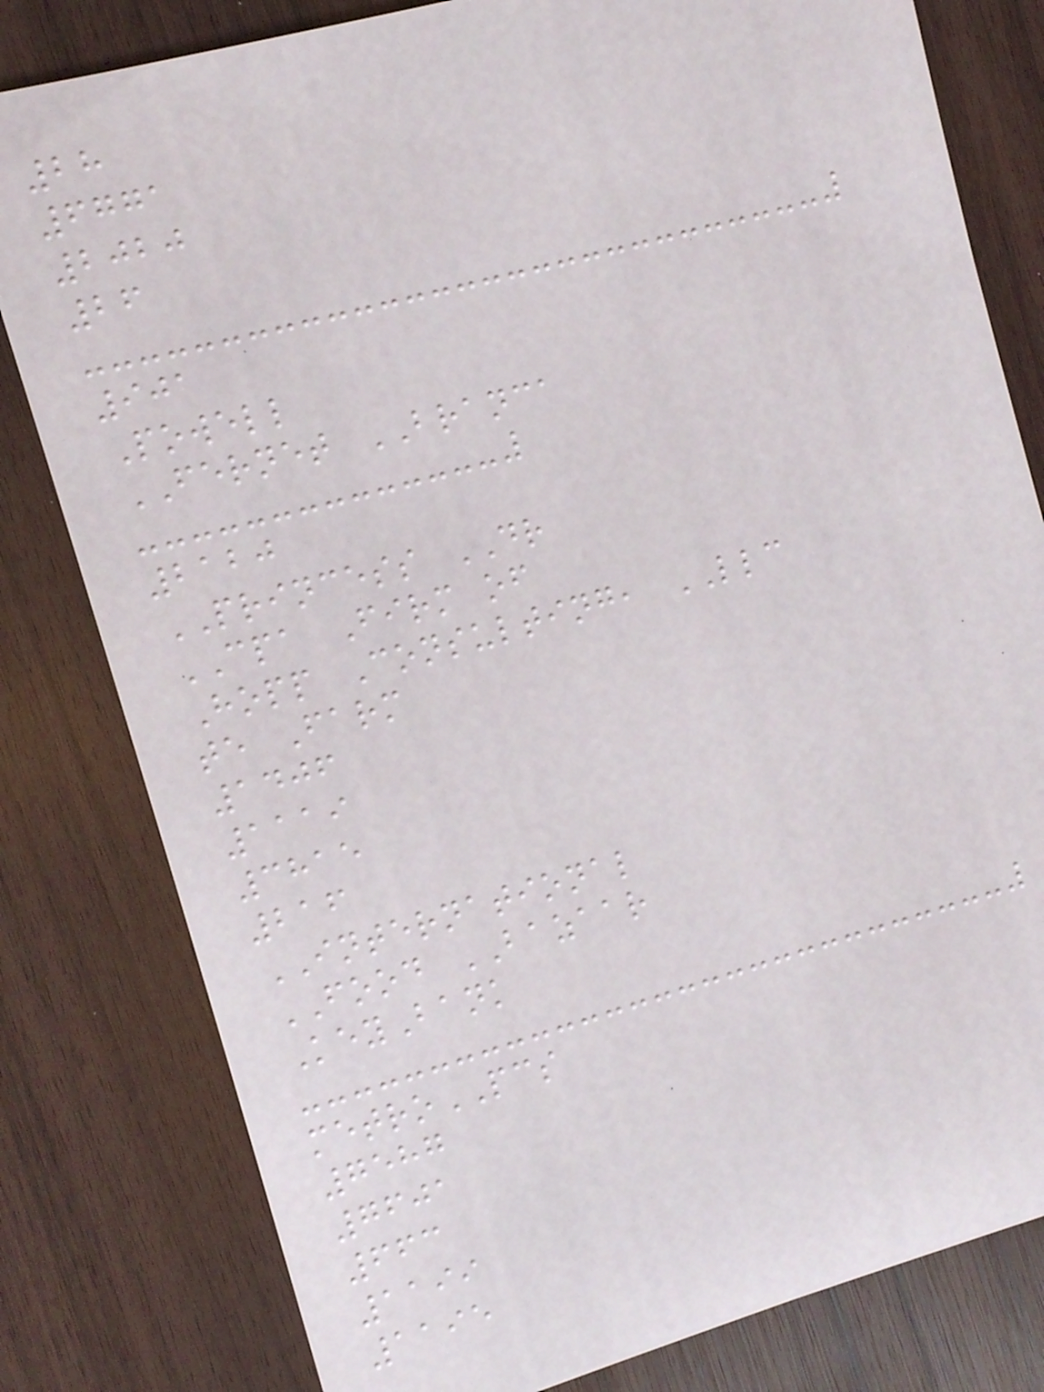28
6771
2020
26
901
Powell
FERNET BRANCA
2120
PRINCESS DR
CPA Firm of
Hopp Consulting, LLC
te Farm
1406
1119
3815
216
INTERNATIONAL
FOOD BAZAAR
KeyBank
metroPCS
7587
7601
663
1199
1195
